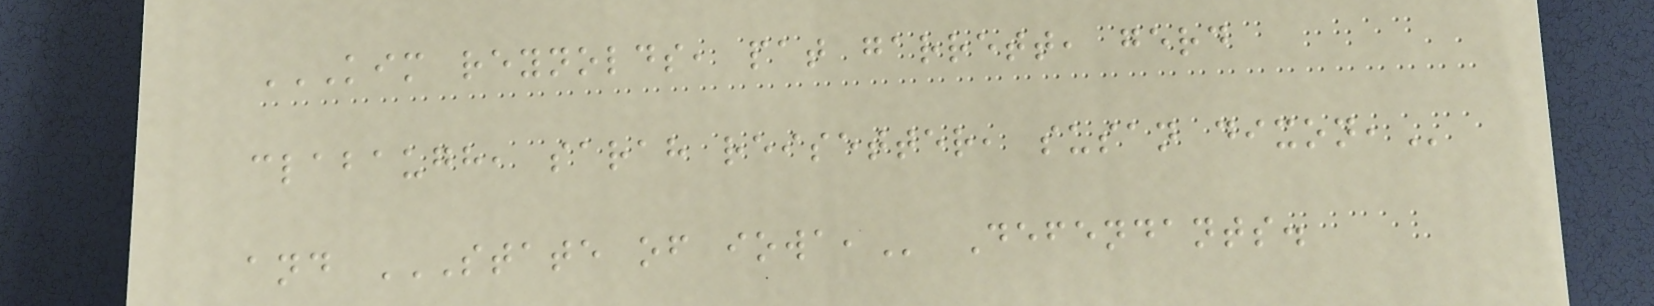KIM REYNOLDS, PAT GARRETT, GERD
CLABAUGH, SARAH REISETTER, SUSAN DIXON,
and STATE OF IOWA, Defendants.
